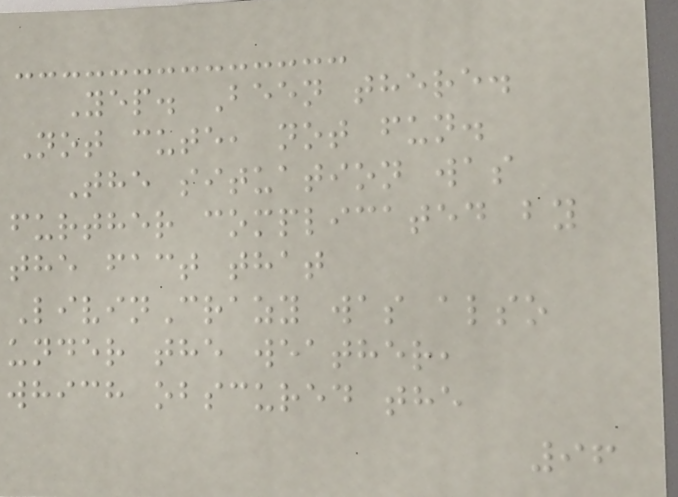Yep. Been there.
Not cute, not fun.
The situation was
further complicated by
the fact that
LivinCrazy was also
under the weather,
which obscured the
96
